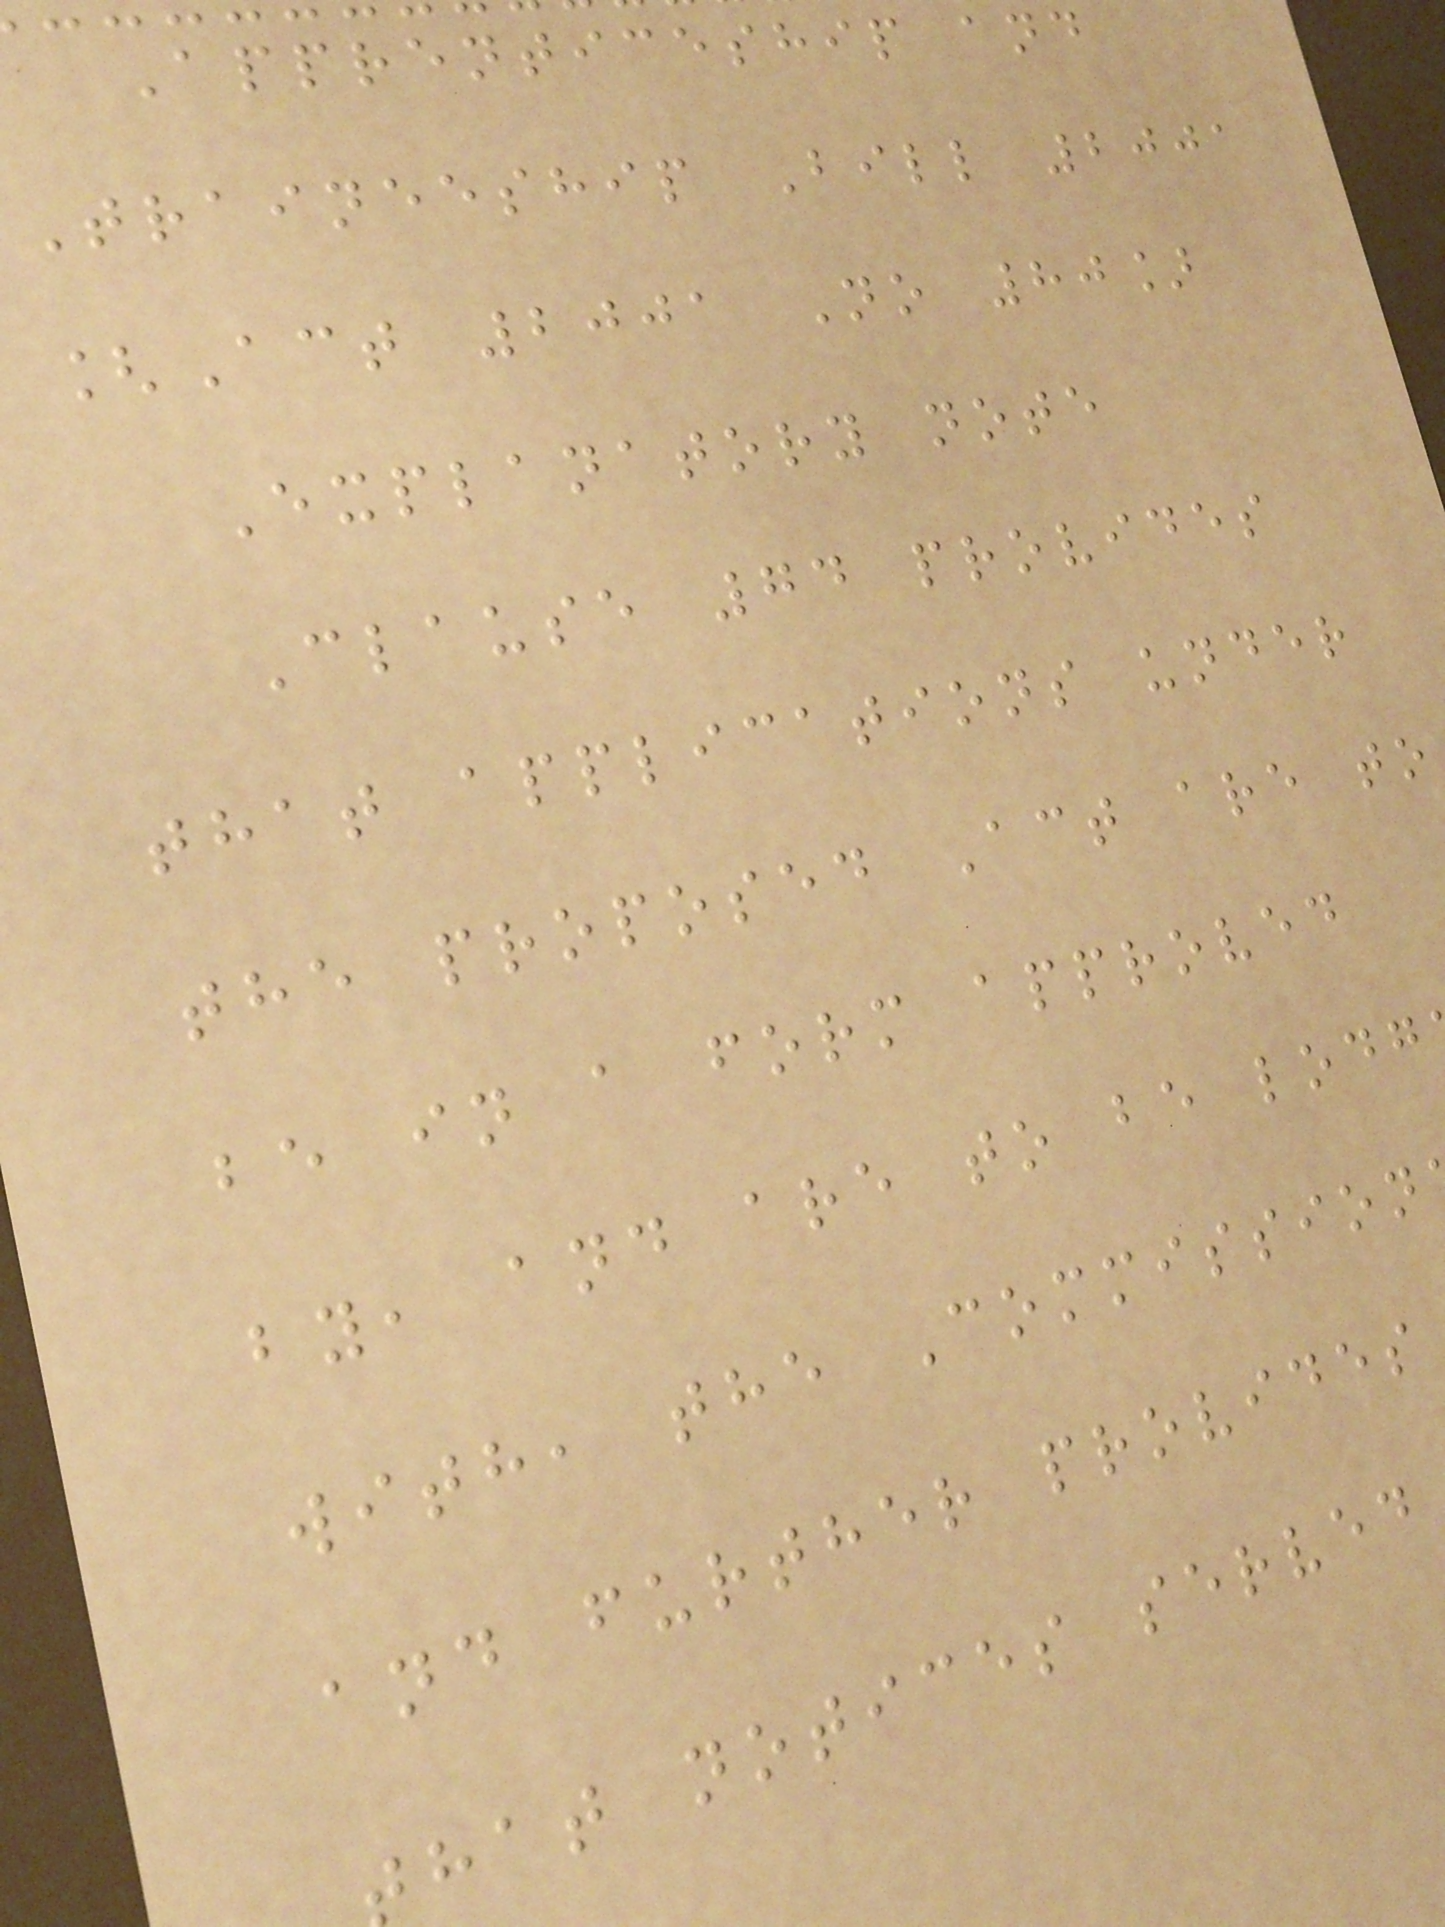Apprenticeship and
Traineeship Bill 2001
[Act 2001 No 80]
Explanatory note
Clause 74 provides
that applications under
the proposed Act are to
be in a form approved
by, and are to be lodg
with, the Commission
and further provides
hat notices served
